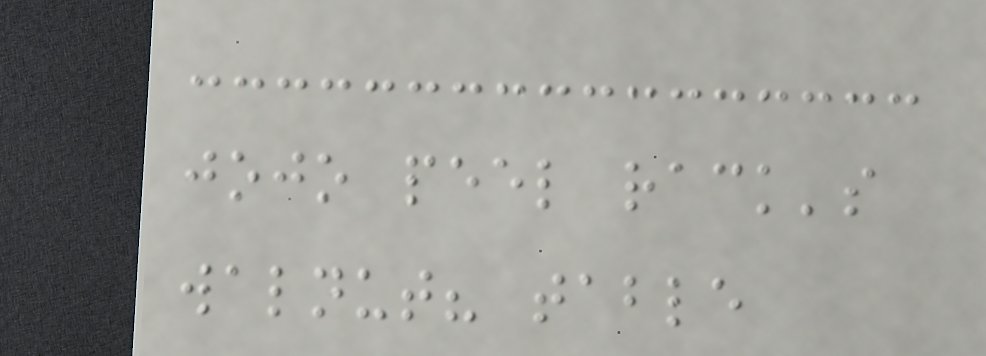jojo peel rack's
walnut? table
